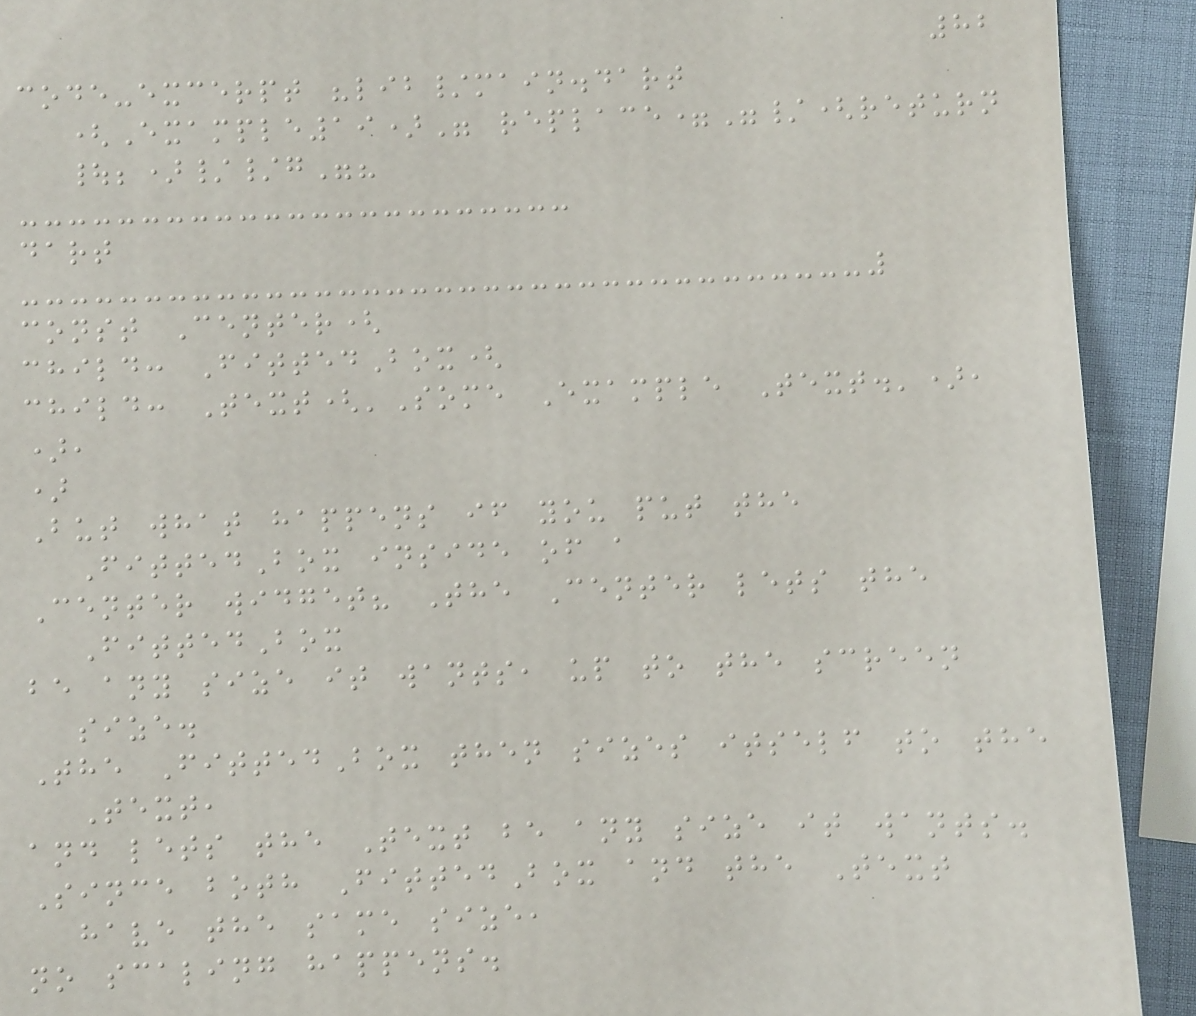82
code-excerpt "lib/main.dart
(Example19)" replace="/(return
|;)//g"?
dart
const Center(
child: FittedBox(
child: Text('Some Example Text.'),
),
)
But what happens if you put the
FittedBox inside of a
Center widget? The Center lets the
FittedBox
be any size it wants, up to the screen
size.
The FittedBox then sizes itself to the
Text,
and lets the Text be any size it wants.
Since both FittedBox and the Text
have the same size,
no scaling happens.
